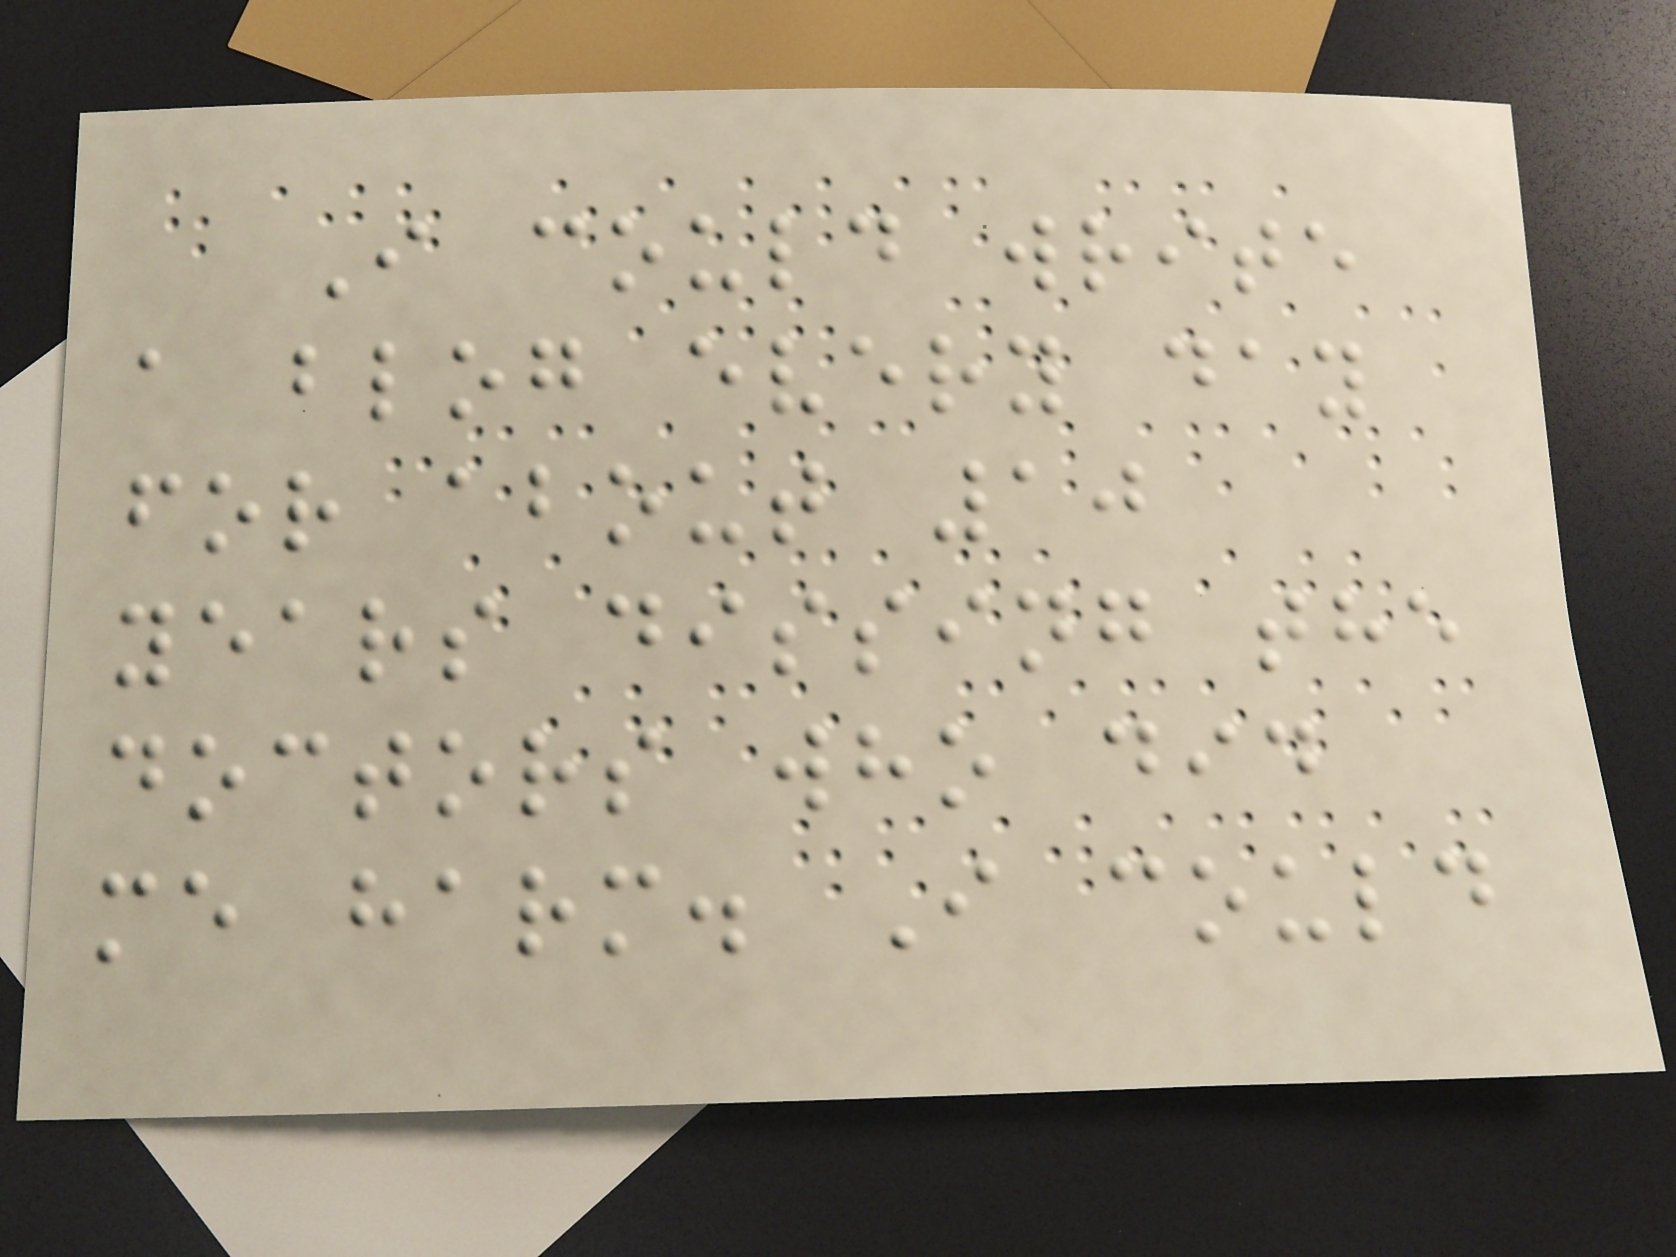I could write
a blog every day
for about 10
years dissing the
doctors who did
me harm. I could
